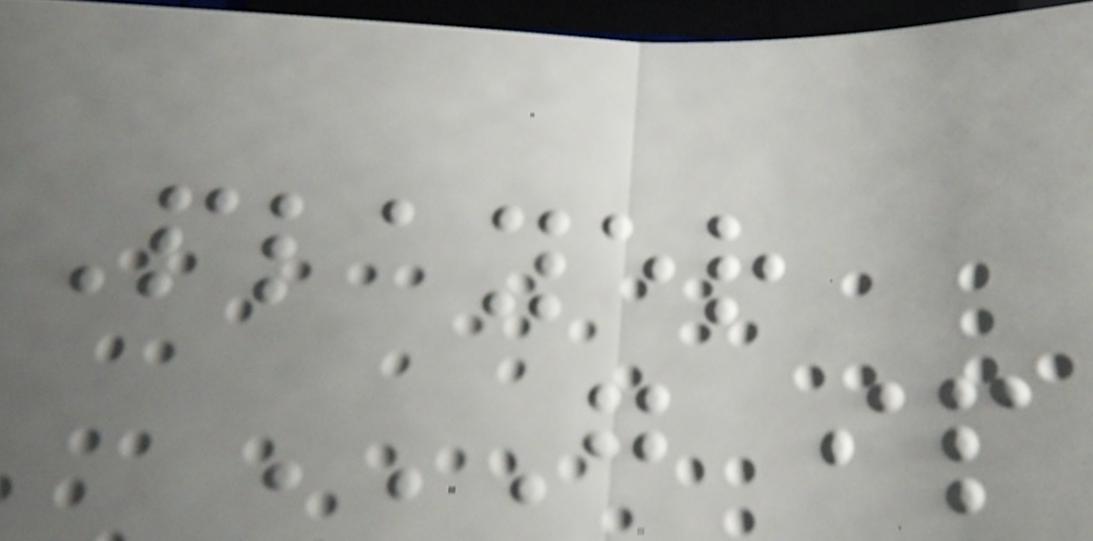Player
G IP
